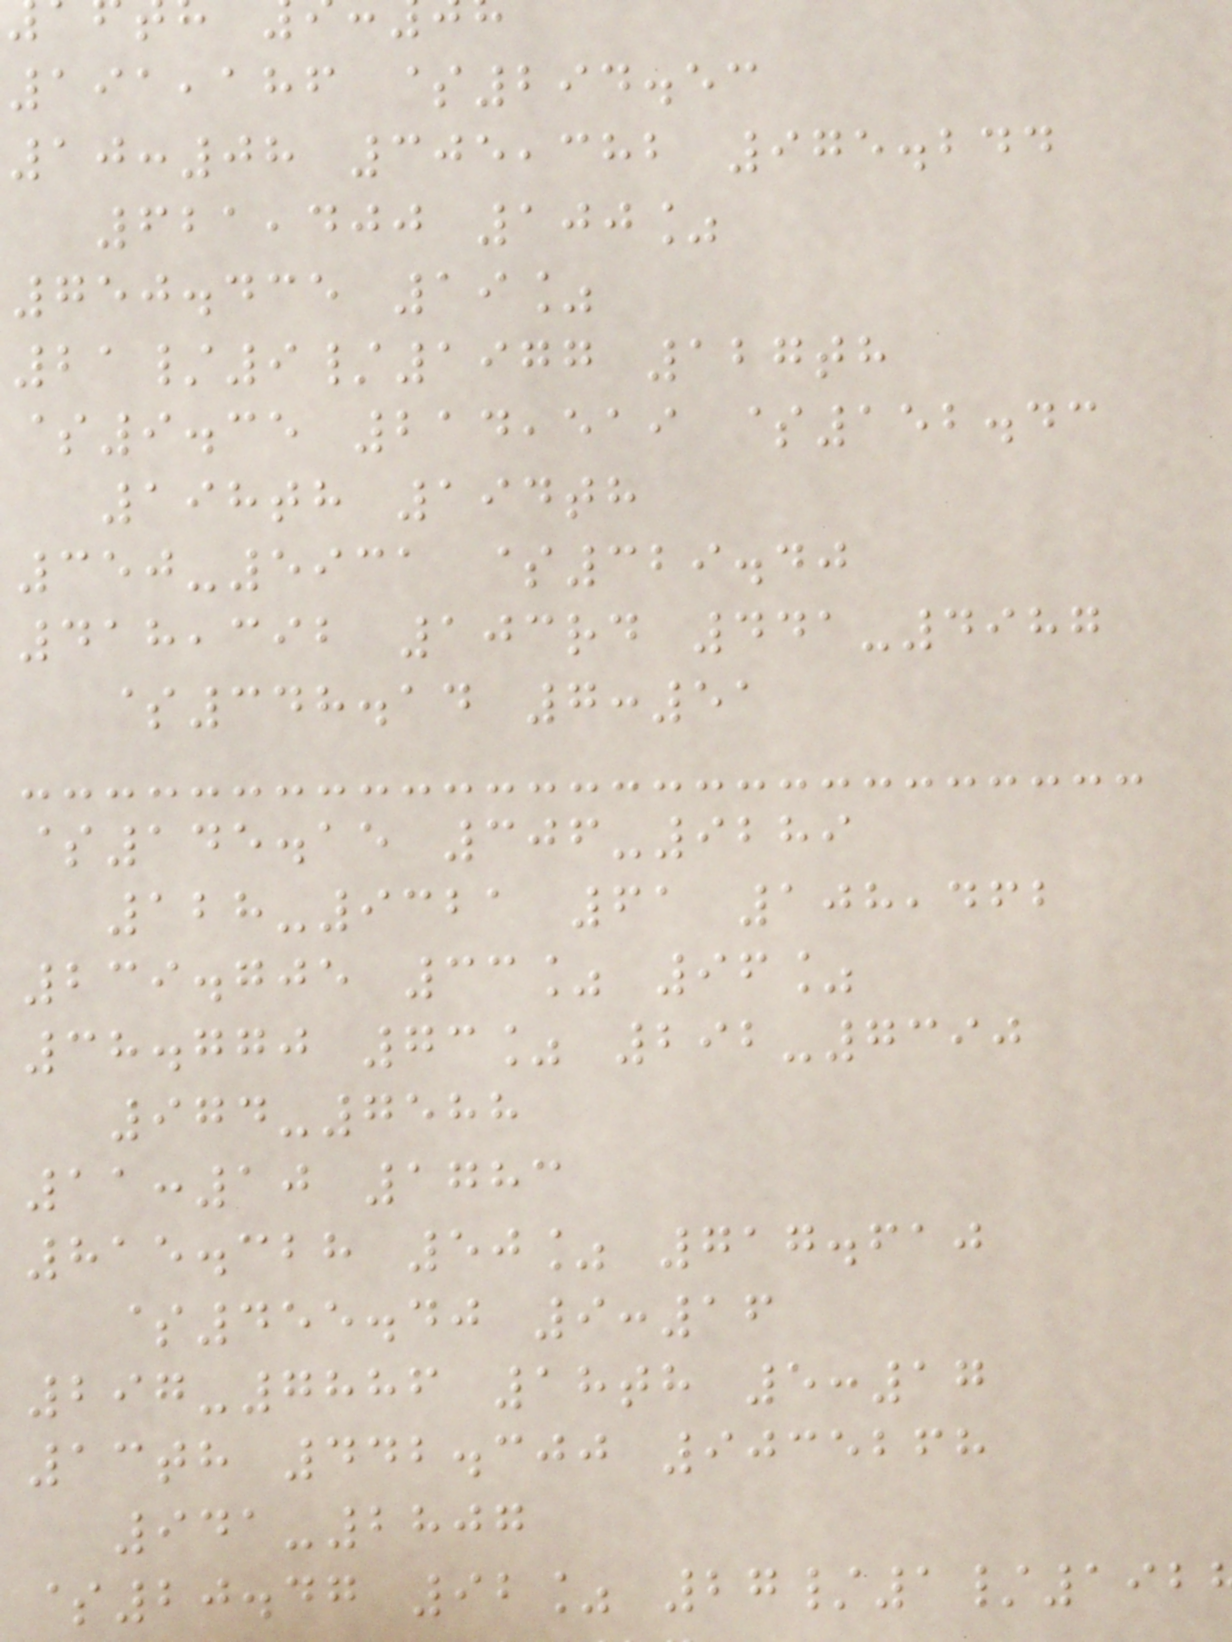191,186 $294.53
10:08 305,382 975.244
621,400 100%
750.435 19%
21/9/1977 127th
$9.35 214,519 $152.43
198th 194th
350-5931 $329.40
418,392 103rd 441-4987
$348.14 7:51
$145.15 306-9289
128-9321 61 108,462
239.705 33% 96%
38.770 73% 292-7390
974-7588
11:10 1783
815.328 50% 717.610
$455.40 9:16
297-7886 18th 5:17
13th 442.300 9035268
941-2807
$20.47 92% 27/1/192
